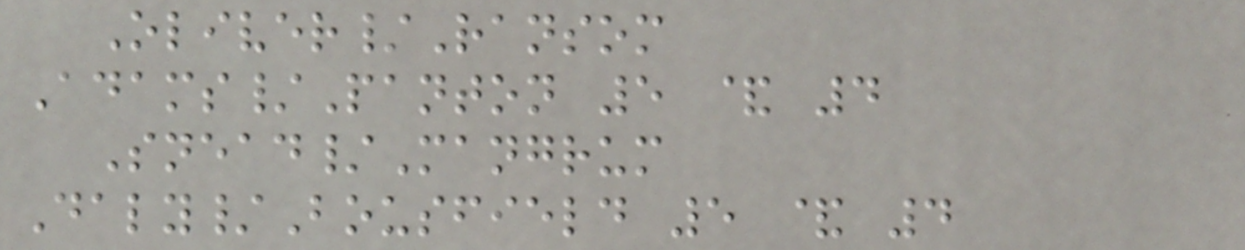Oliver/Ransom
Adams/Panton 5 & 4
Snead/Mangrum
Daly/Bousfield 5 & 4
